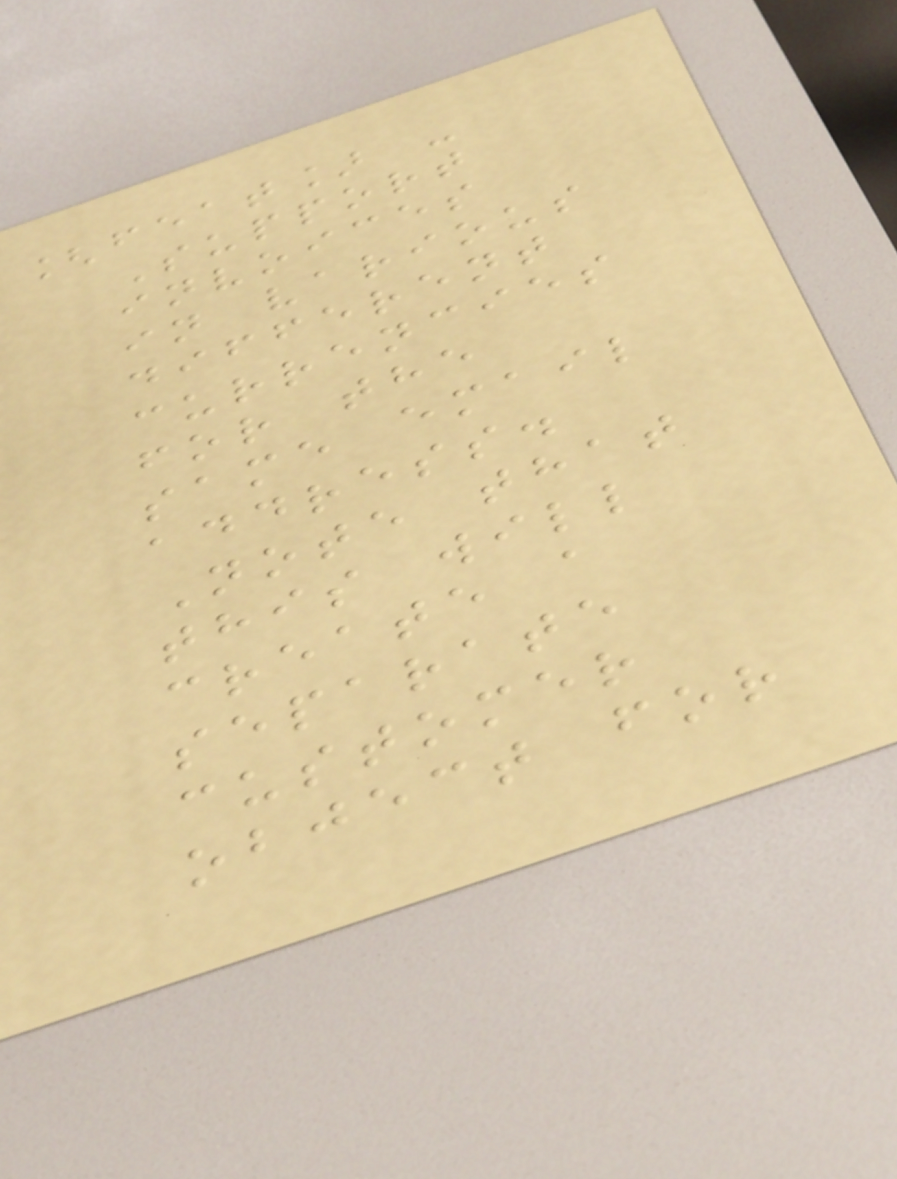[feat] -
Support
invoices
in various
different
currencies
for the
same email
address.
Note that
this will
create a
separate
customer
object for
